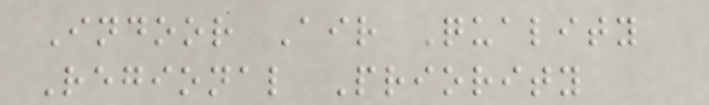Indoor Air Quality
Regional Priority
